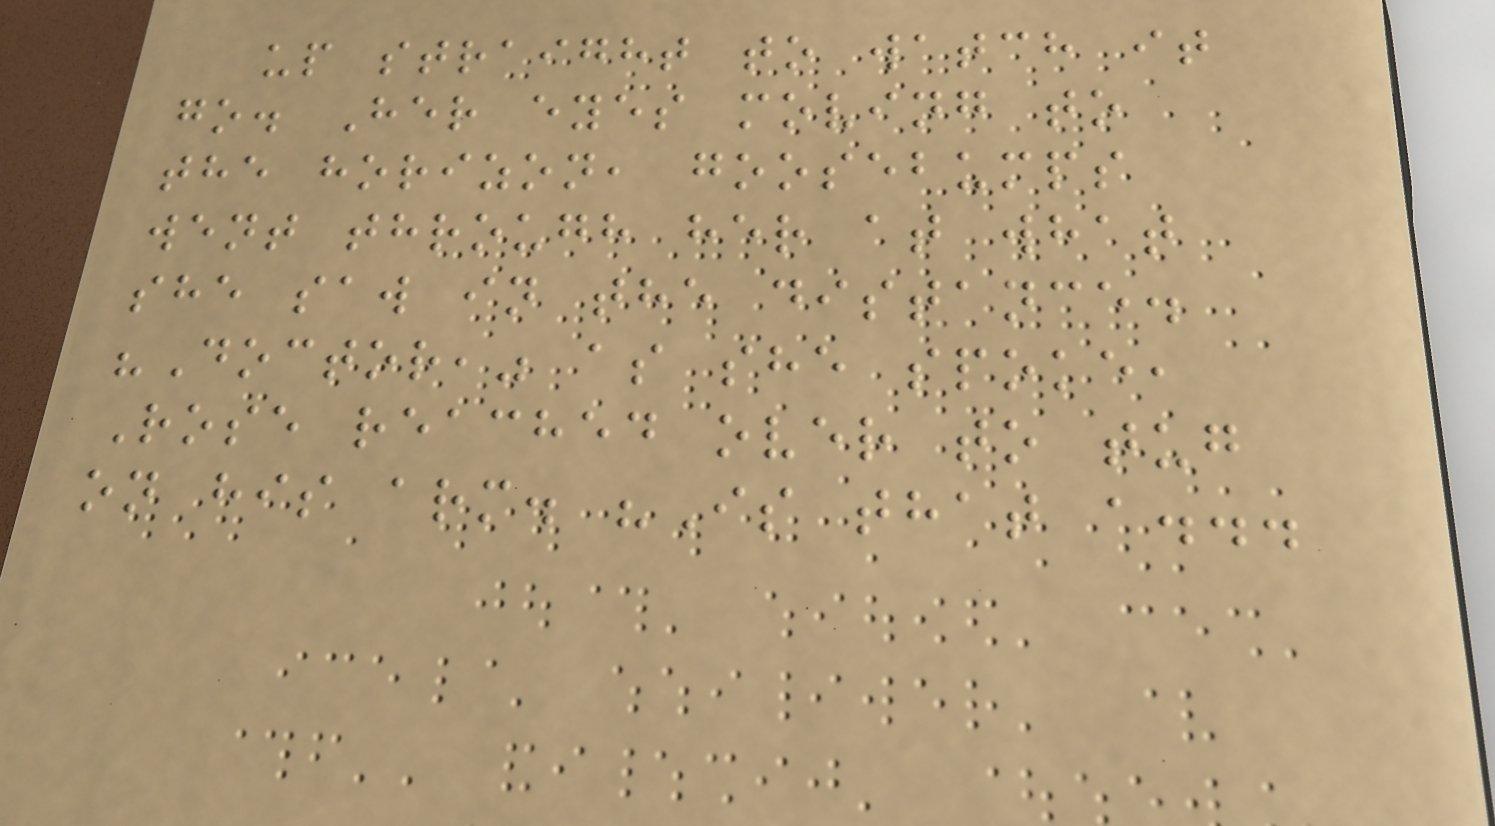up straight to watch it
go. Her eyes moving to
the horizon, goosebumps
went through her at what
she saw in the distance.
"Doctor," as she spoke,
Rose reached over to tug
on his arm. "Is that a...
